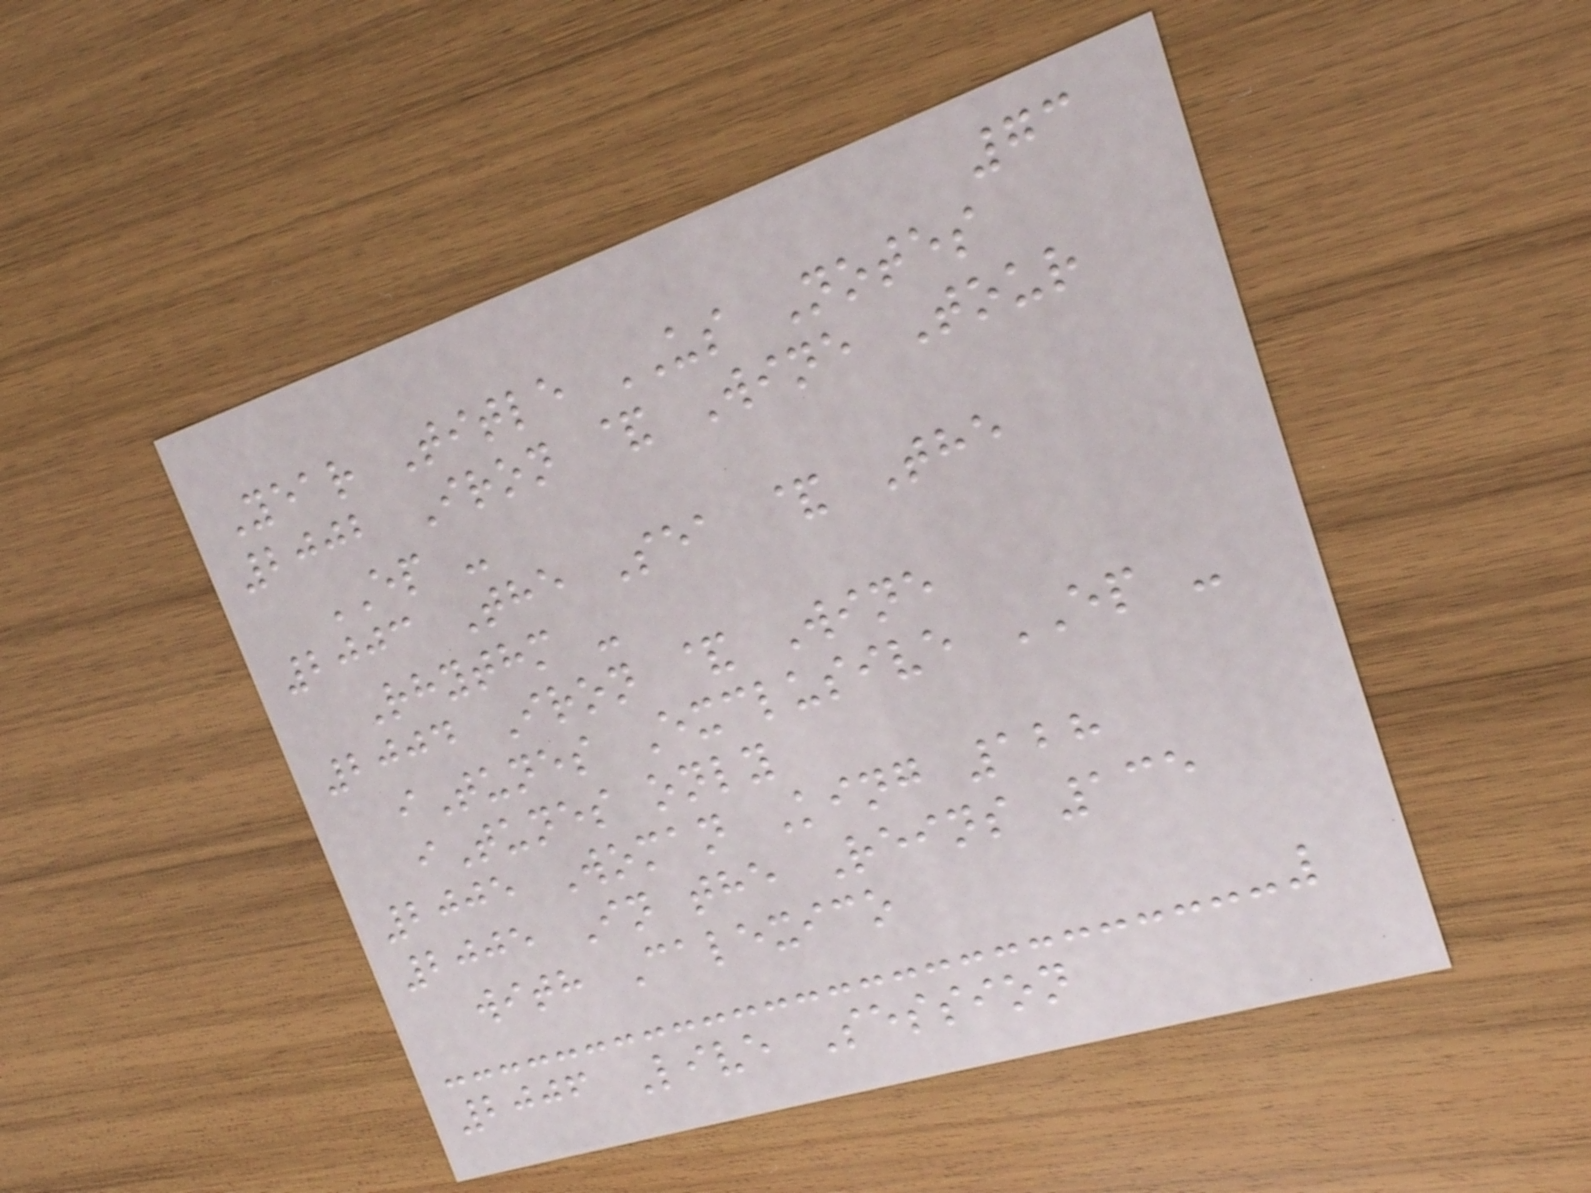73
Year Title US Notes
2002 Iron & Wine Tour
EP -
2003 The Sea & The
Rhythm -
2004 Iron & Wine
iTunes Exclusive EP -
iTunes only
2005 Woman King 128
2005 In the Reins 135
with Calexico
2006 Live Session
